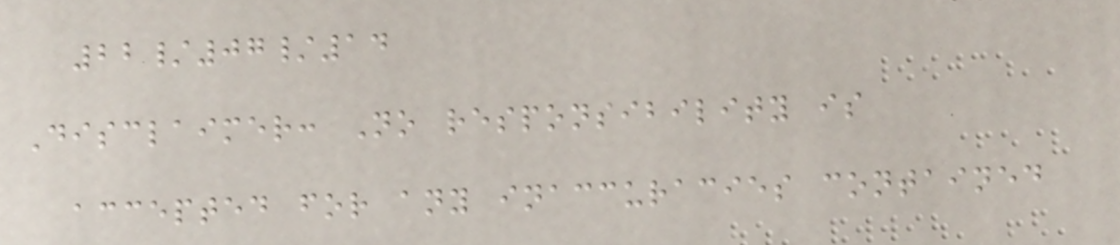22/07/14
Disclaimer: No responsibility is
accepted for any inaccuracies contained
